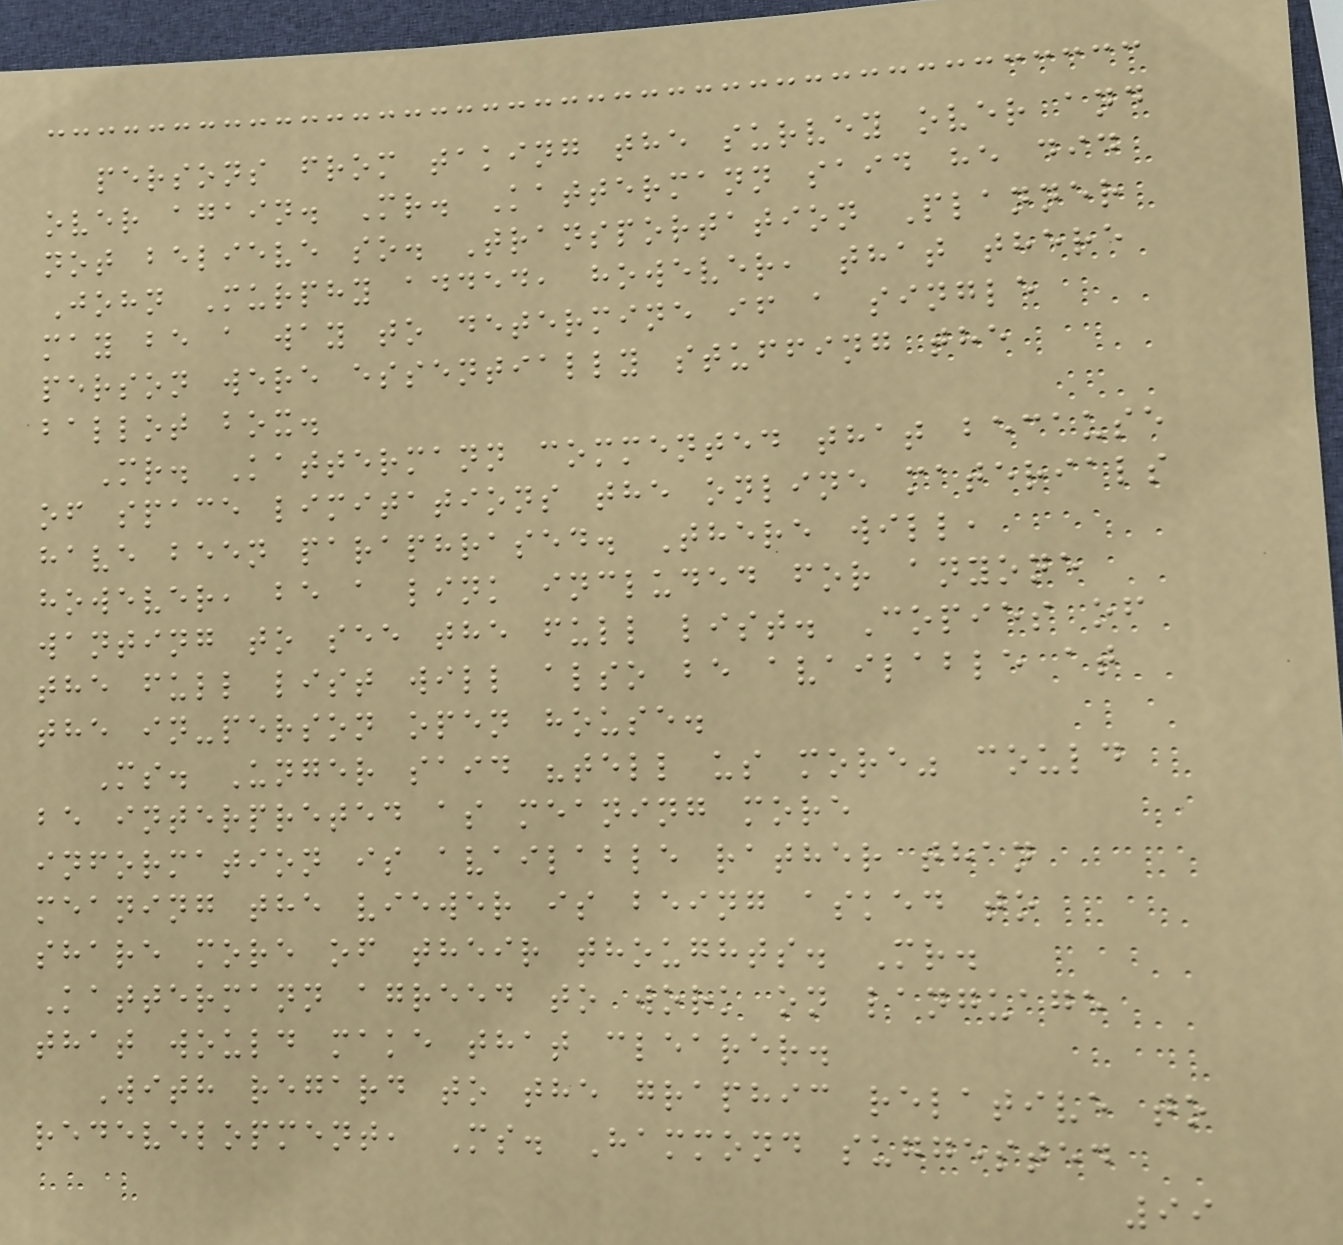persons from taking the survey over and
over again. Mr. Kattermann said he did
not believe so. Transportation Planner
John Murphy added, however, that there
may be a way to determine if a single
person were essentially stuffing the
ballot box.
Mr. Kattermann commented that because
of space limitations the online materials
have been paraphrased. There will,
however, be a link included for anyone
wanting to see the full list. Copies of
the full list will also be available at
the in-person open house.
Ms. Unger said "tell us more" could
be interpreted as meaning more
information is available rather than
meaning the viewer is being asked to
share more of their thoughts. Mr.
Kattermann agreed to work on language
that would make that clearer.
With regard to the graphic relative to
redevelopment, Ms. Hammond suggested
99
